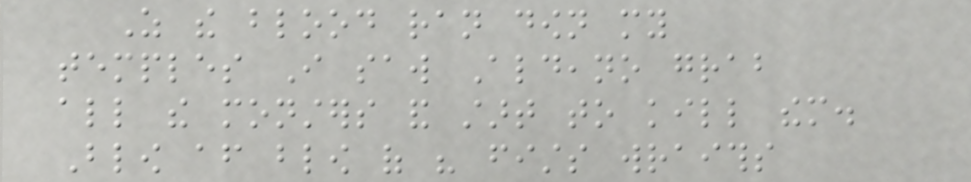As the blood ran down my
temples I saw Aldeano grab
all the monsters and start to kill them.
Blow after blow of his fists wraiths
